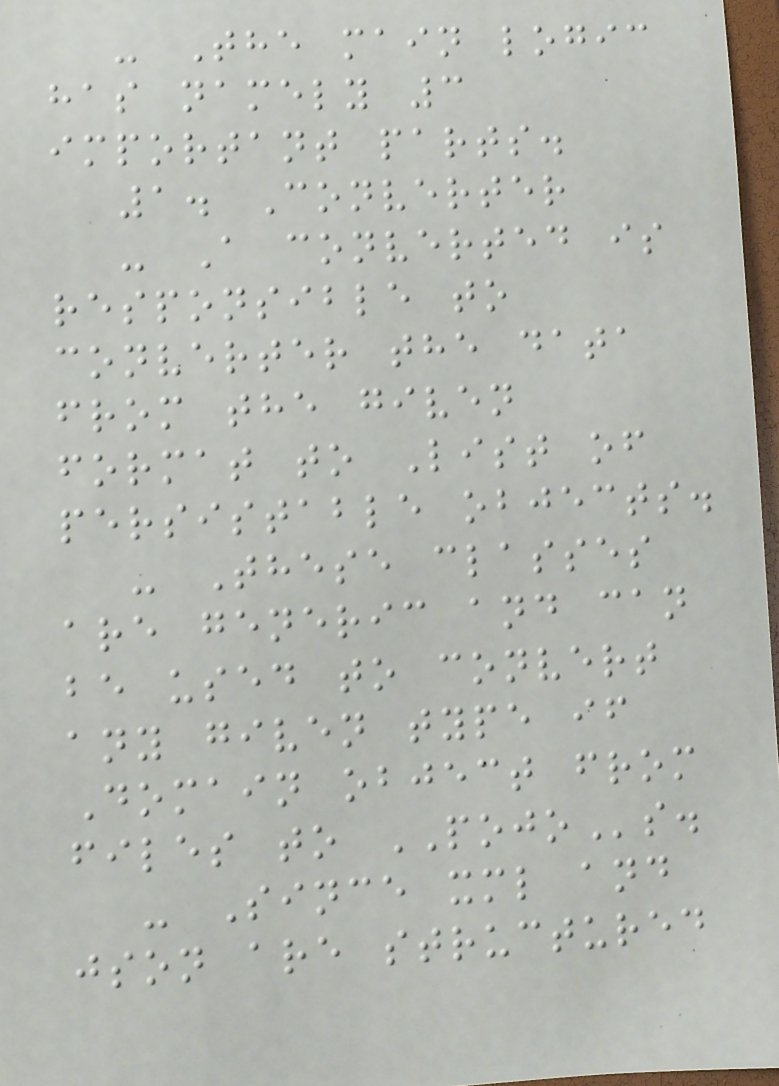- The main logic
has namely 3
important parts.
1. Converter
- A converted is
responsible to
converter the data
from the given
format to List of
persistable objects.
- These classes
are generic and can
be used to convert
any given type if
Domain object from
files to POJOs.
- Since xml and
json are structured
